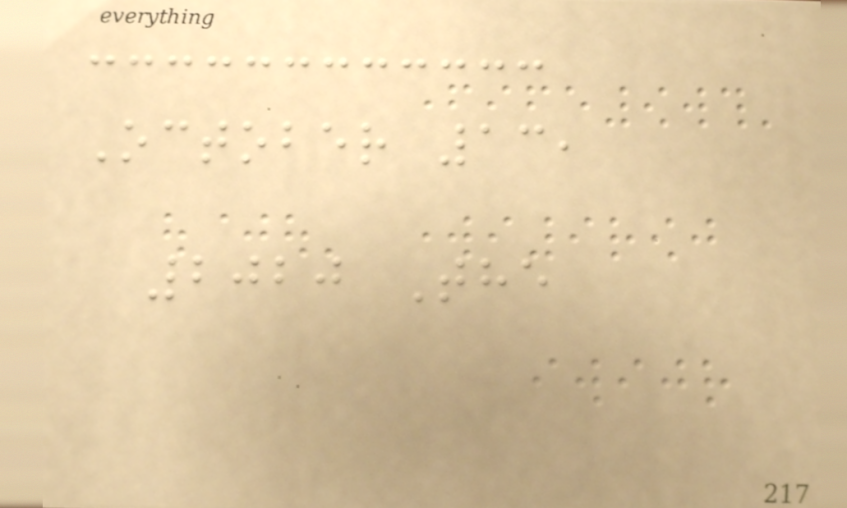October 13,
2020 The
